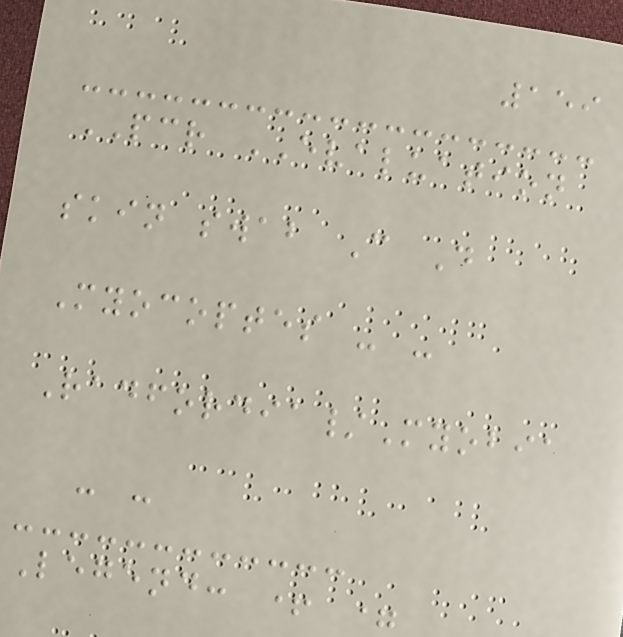159
PCR EVALUATION
skin swab C D
Myocoptes - -
Radfordia/Myobia
- -
Legend: + =
